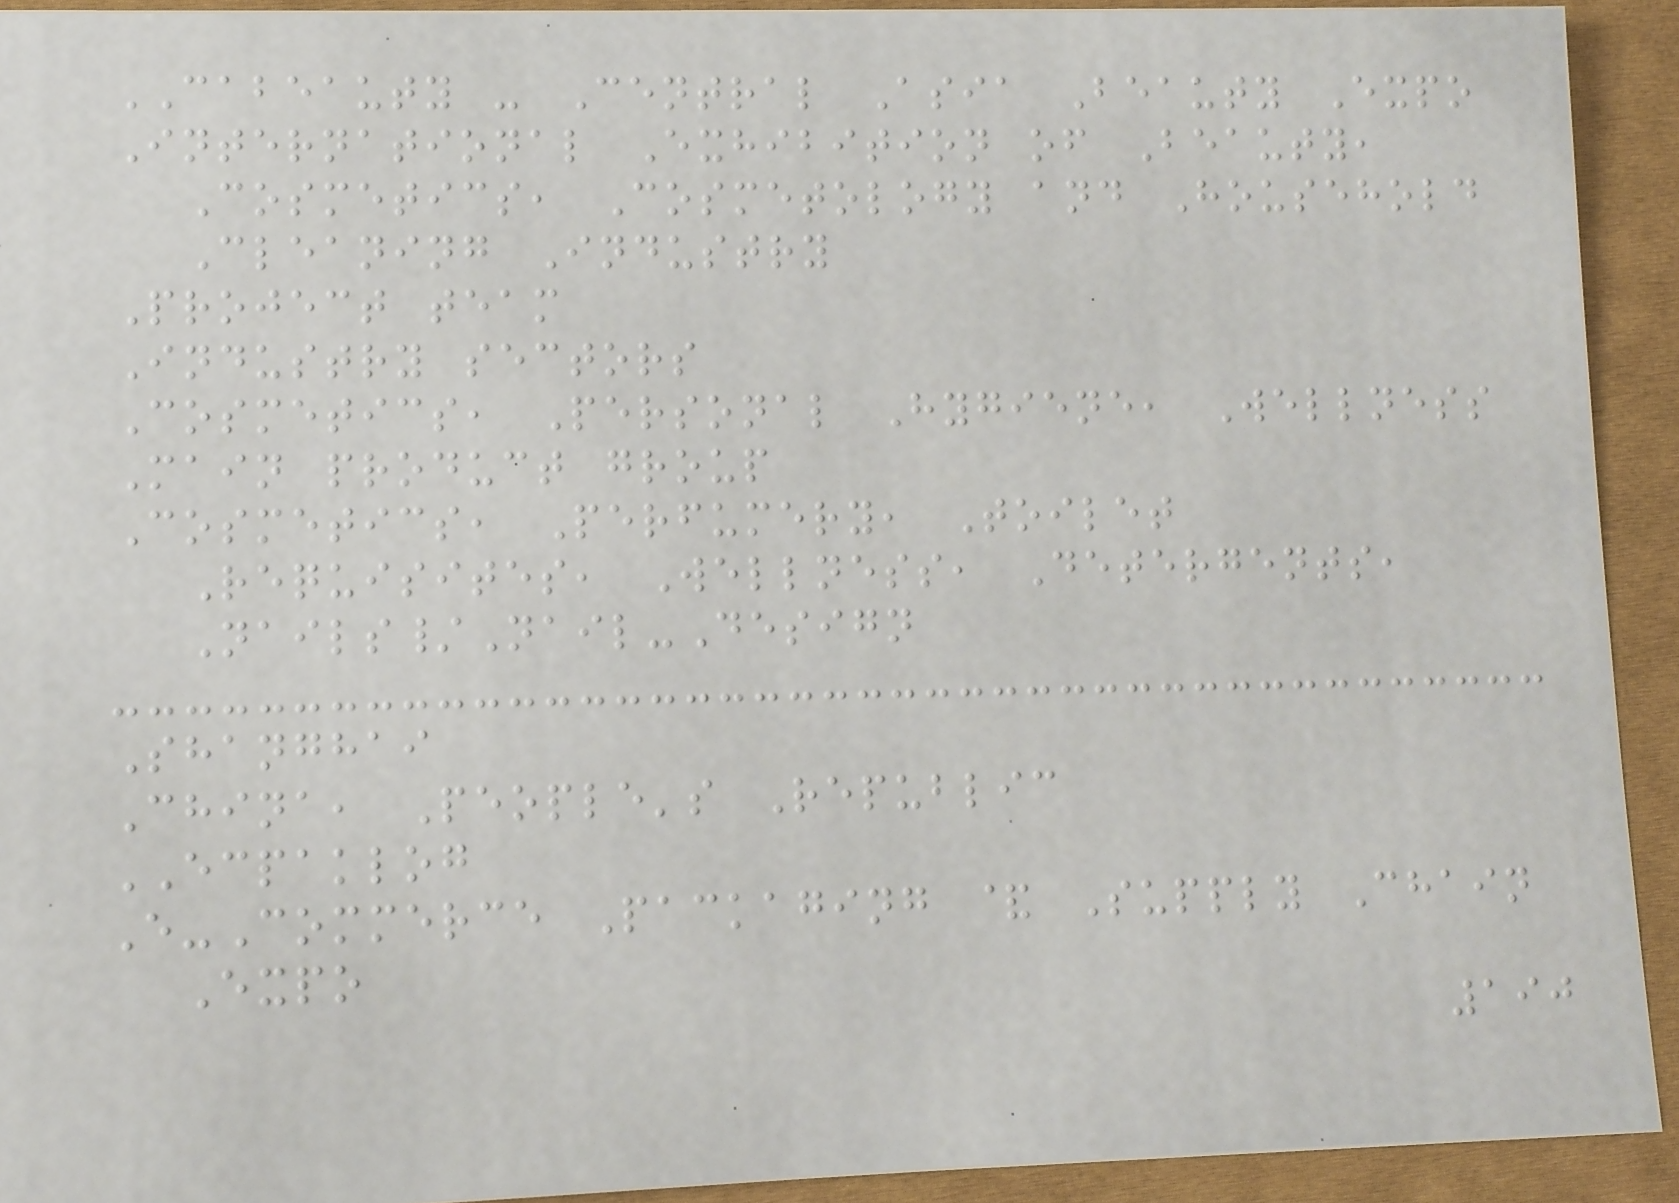CABEAUTY - Central Asia Beauty Expo
International Exhibition of Beauty,
Cosmetics, Cosmetology and Household
Cleaning Industry
Project team
Industry sectors
Cosmetics, Personal Hygiene, Wellness
Main product group
Cosmetics, Perfumery, Toilet
Requisites, Wellness, Detergents,
Nails/Nail-Design
Shanghai
China, People's Republic
ECPAKLOG
E-Commerce Packaging & Supply Chain
Expo
190
